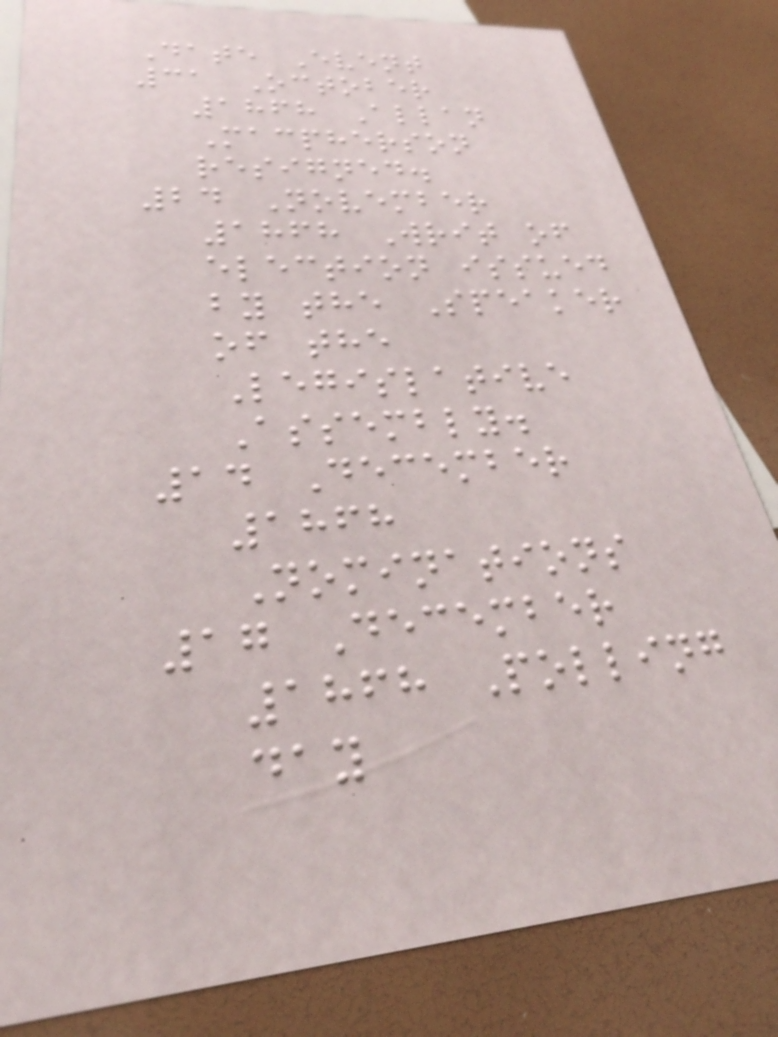Date Event
31 October
1868 Allan
Macpherson
resigned.
24 November
1868 Writ of
election issued
by the Speaker
of the
Legislative
Assembly.
14 December
1868
Nominations
17 December
1868 Polling
day
